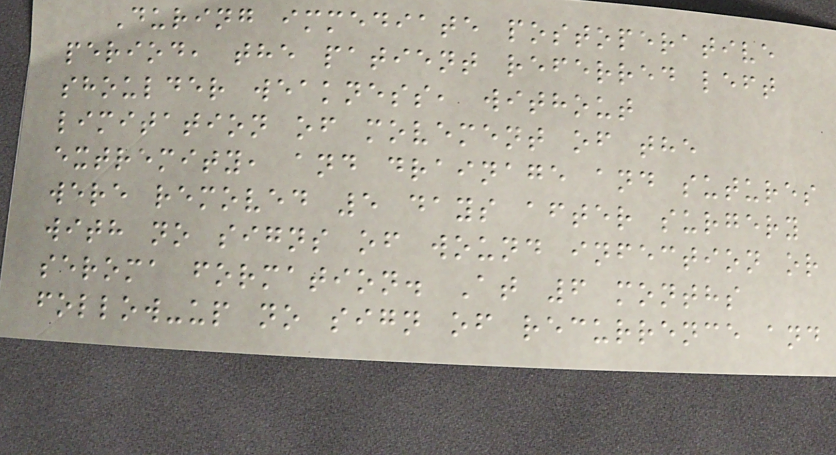During immediate postoperative
period, the patient referred left
shoulder weakness, without
limitation of movement of the
extremity, and drainage and sutures
were removed 5 days after surgery
with no signs of wound infection or
seroma formation. At 6 months
follow-up no sign of recurrence and
